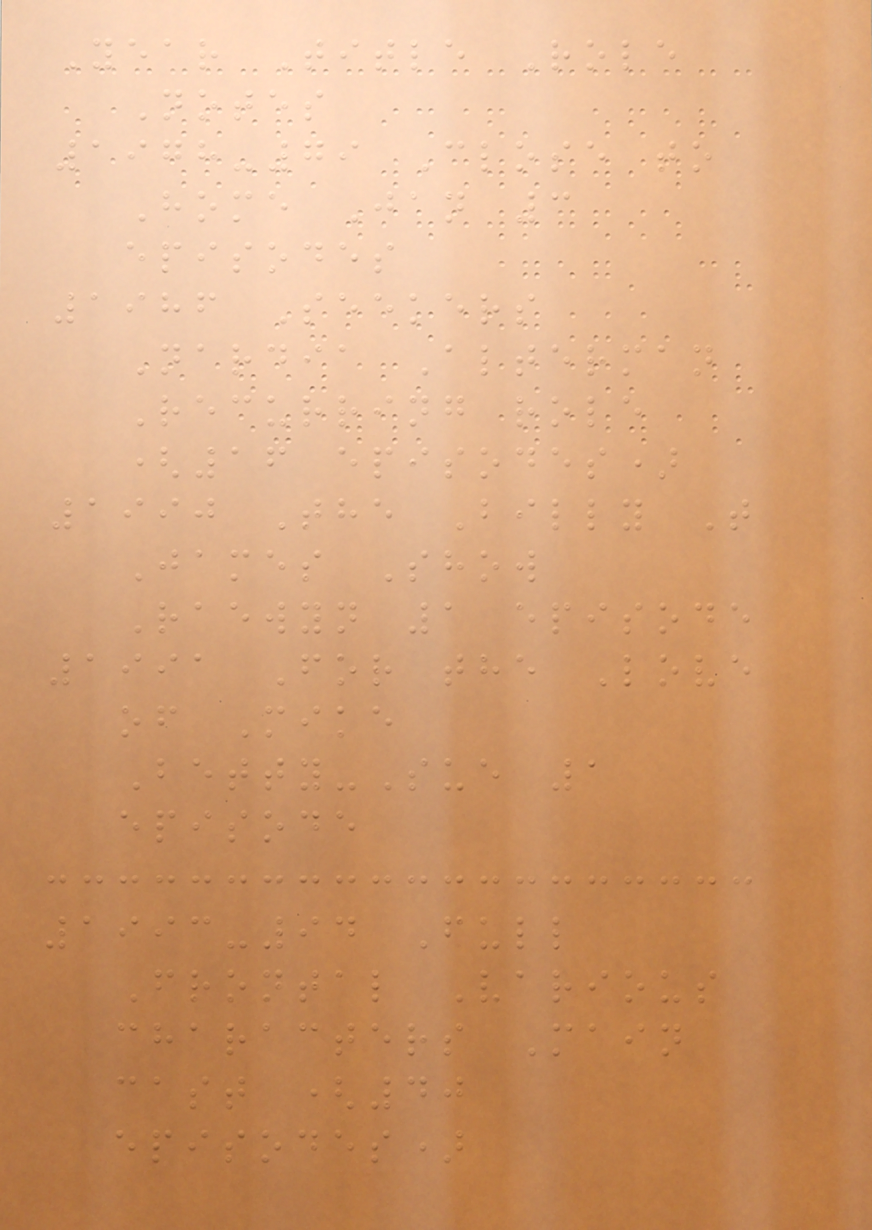Year Title Role
Notes
1978-79 Close to
Home Jan 3
episodes
1986 Seekers
Nardia Alterman
Recurring role
(16 episodes)
1990 The Billy T
James Show
Raewyn 1 episode
1991 For the Love
of Mike
Betty-Sue 1
episode
1993-94 Full
Frontal Various
characters Main
cast (40
episodes)
